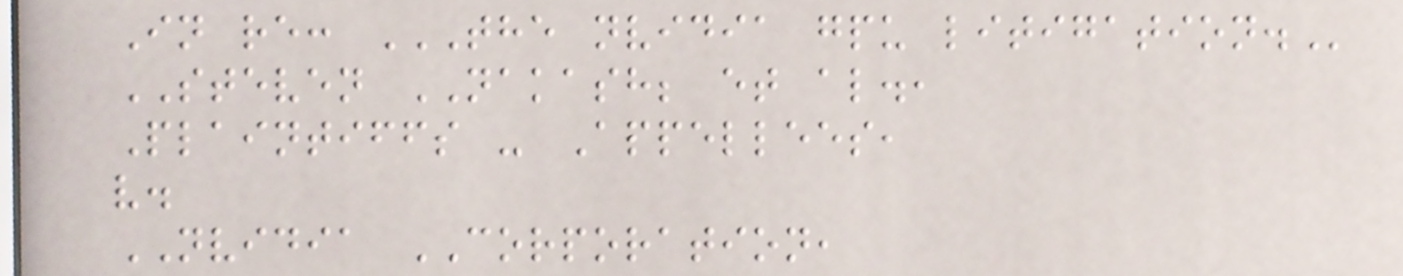In re: THE NVIDIA GPU LITIGATION.
STEVEN NAKASH; et al.,
Plaintiffs - Appellees,
v.
NVIDIA CORPORATION,
